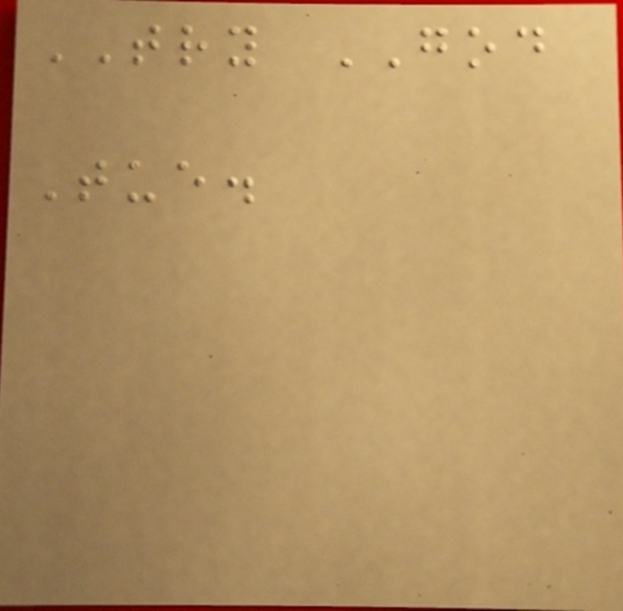TRY GOD
Tue.
